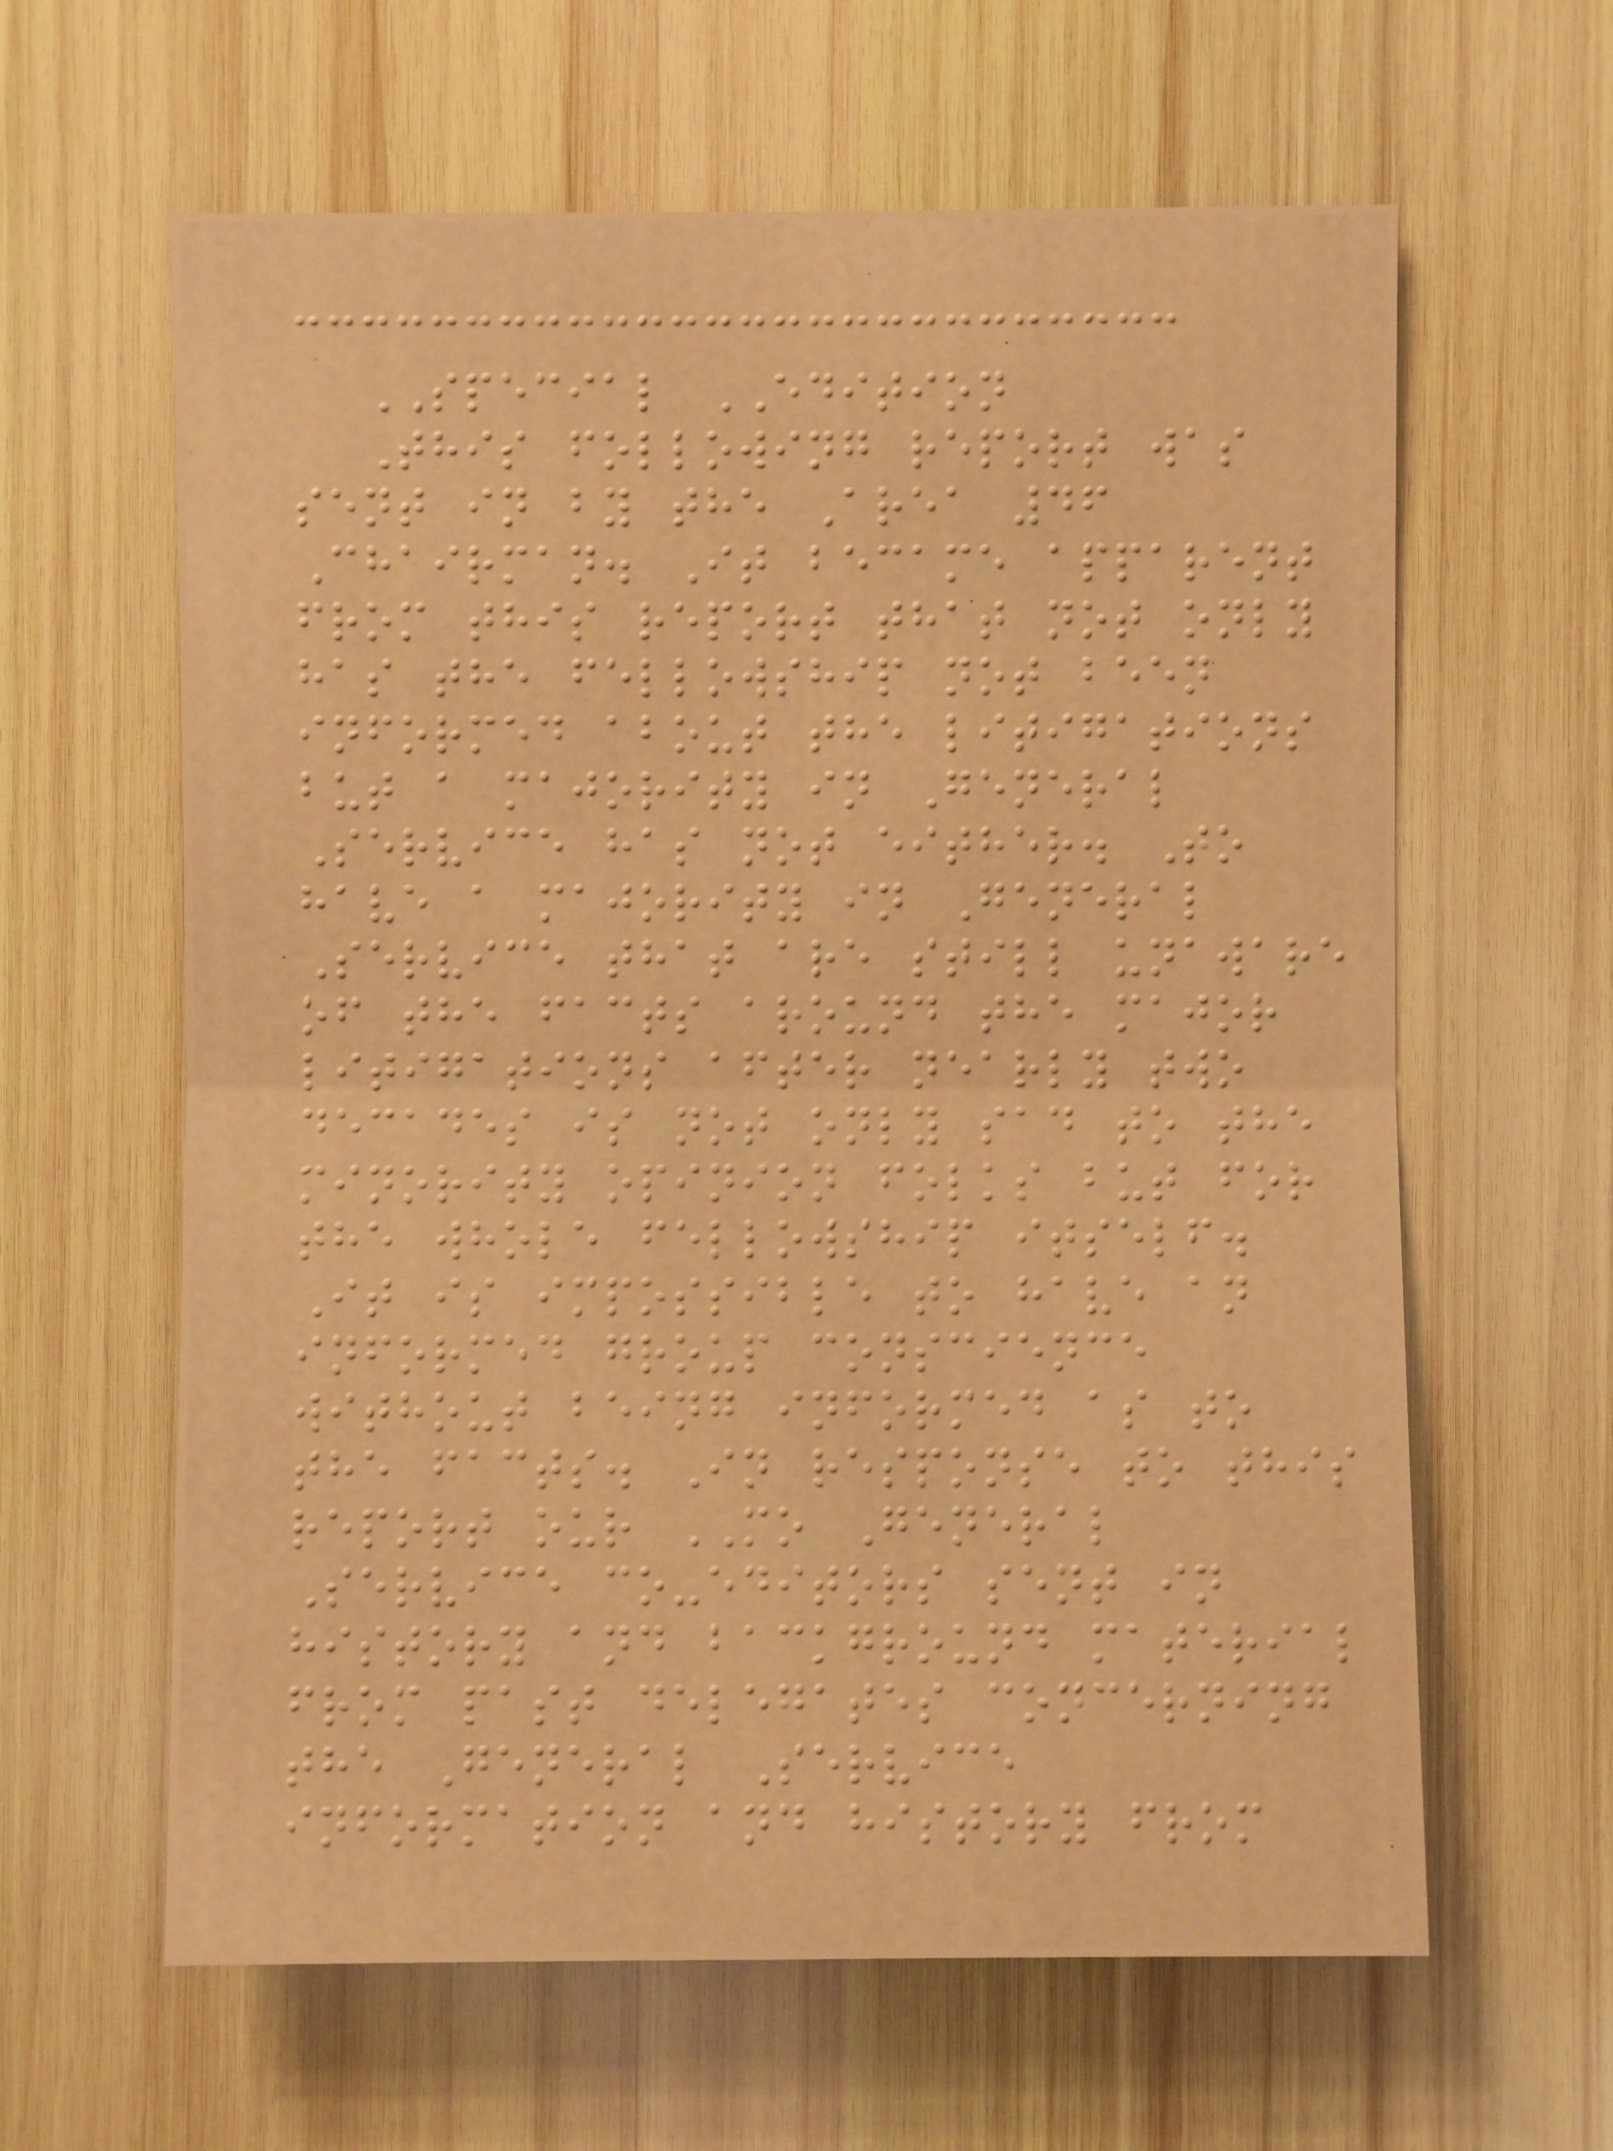SPECIAL EDITION
This following report was
sent in by the Area 46
Chairman. It became apparent
from this report that not only
has the fellowship not been
informed about the litigations
but a majority in General
Service has not either. To
have a majority in General
Service that are still unaware
of the facts around the major
litigations after nearly two
decades is not only sad to the
minority opinion folks but for
the whole fellowship itself.
It is impossible to have an
informed group conscience
without being informed as to
the facts. In response to this
report our MO General
Service co-editors sent in
history and background material
from past delegates concerning
the General Service
information and history from
